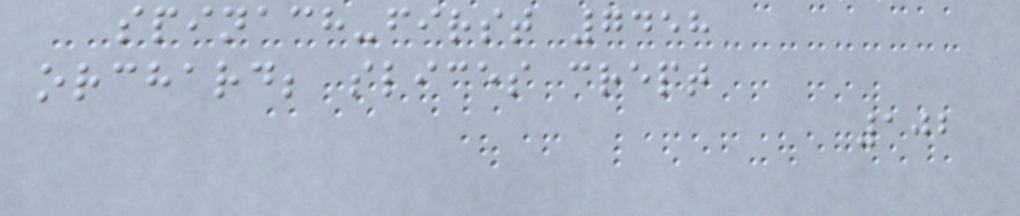spinach-first 7458
orchard; slices crept
102
